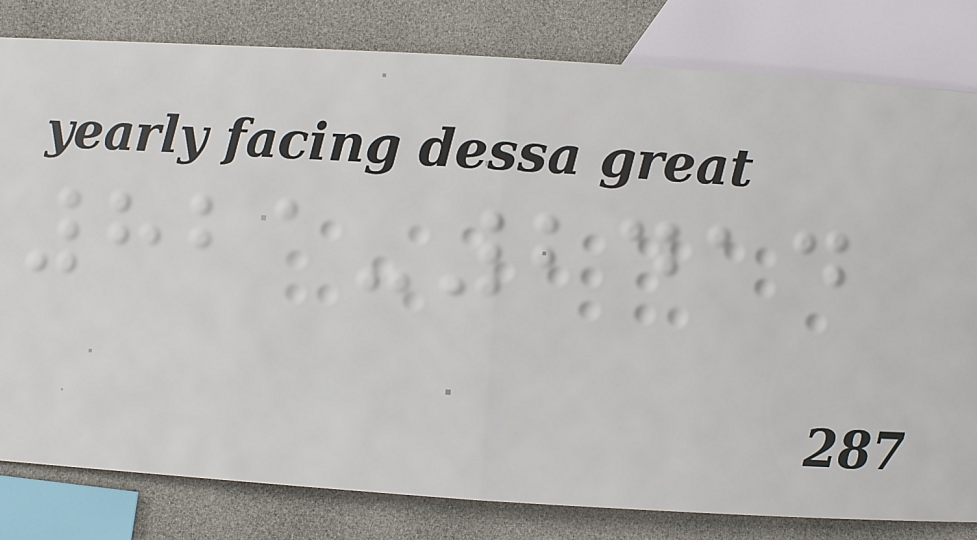821-2414
